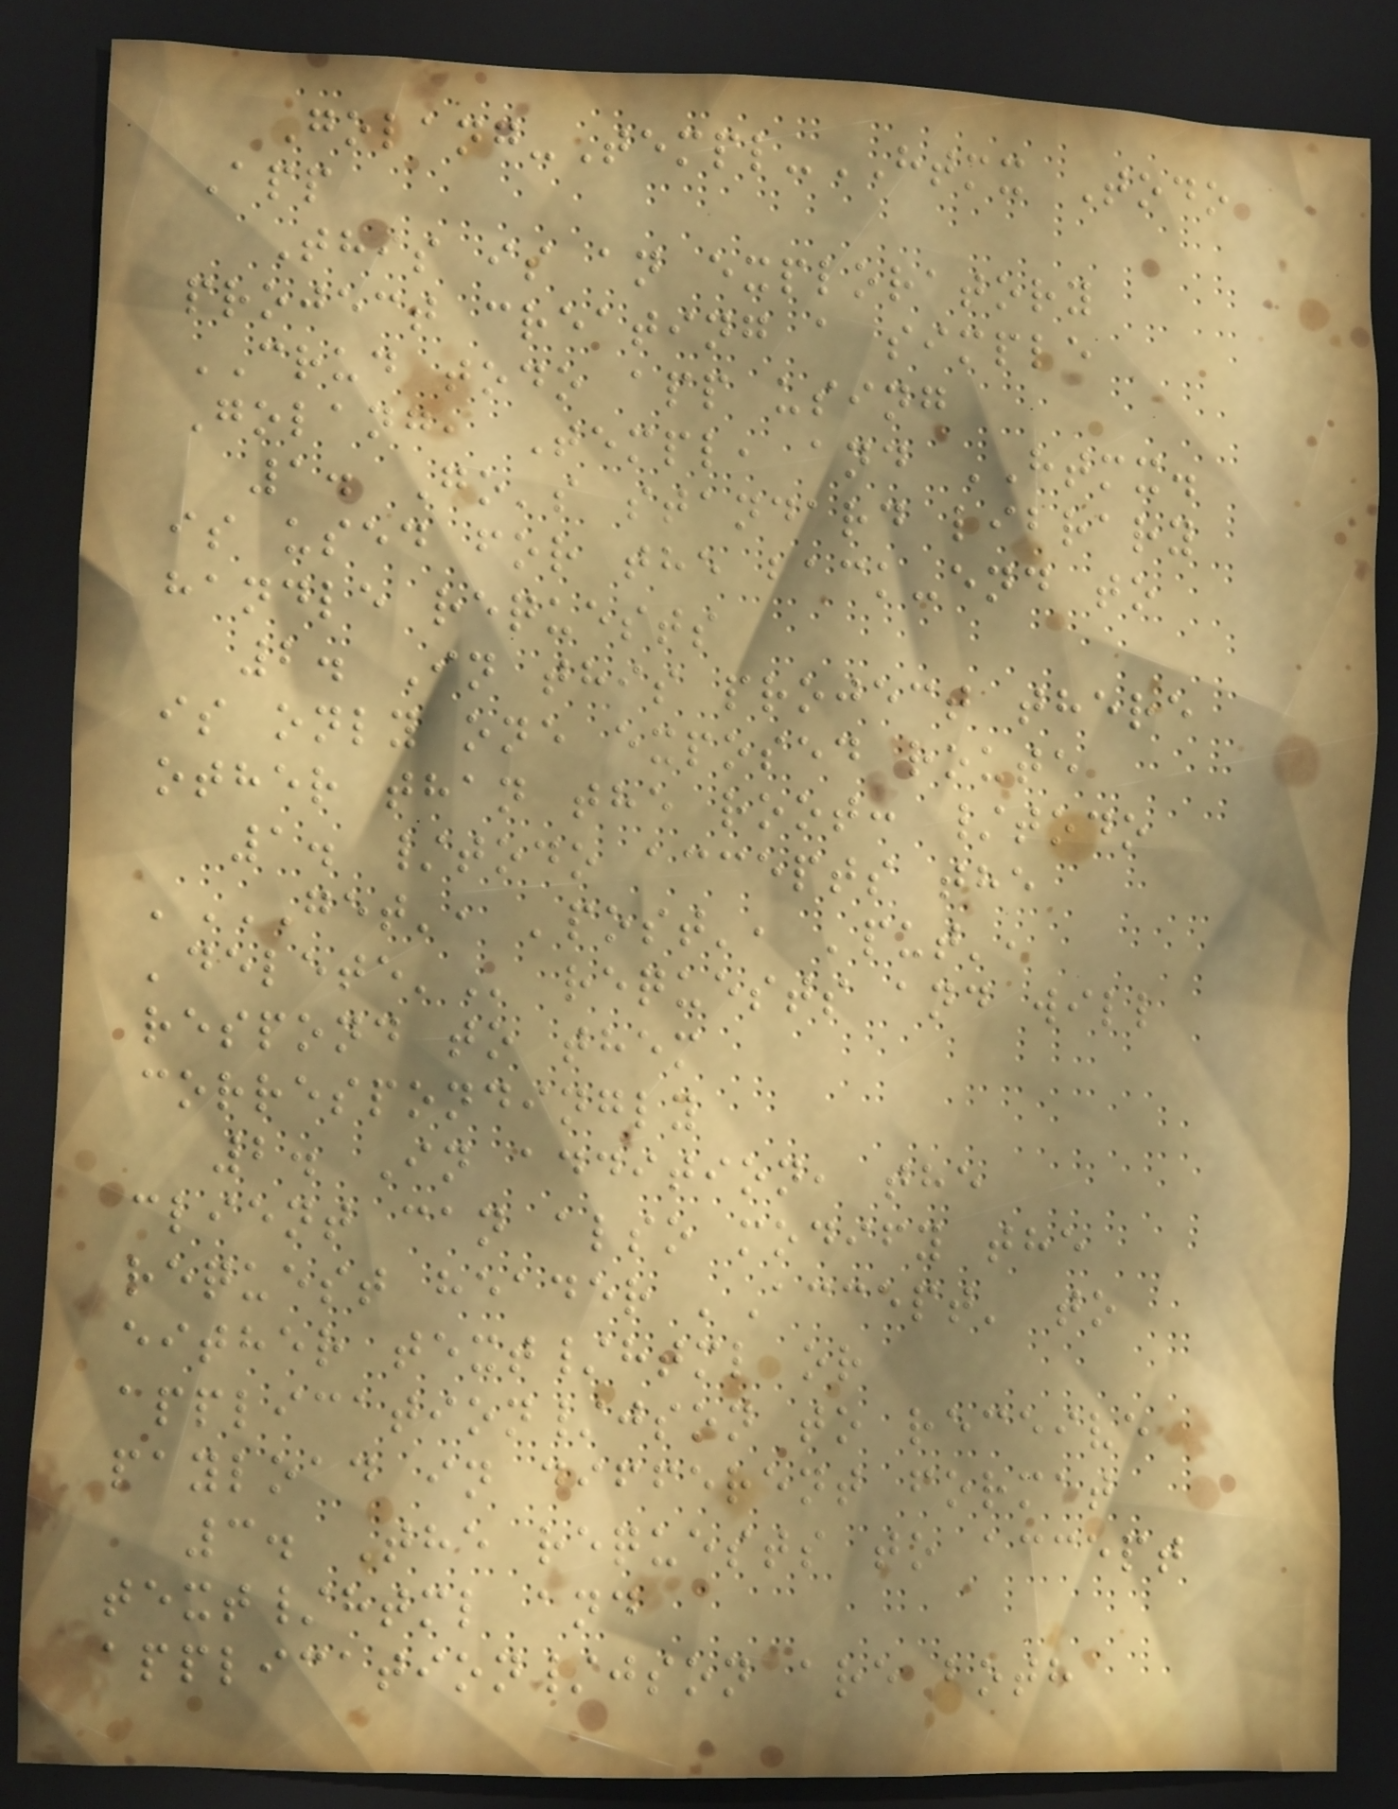Golang-Templ-HTMX Todo
App
This is an exploratory
project creating a simple
CRUD todo app using
Golang, Templ, and HTMX.
1. Go's standard library
is used for the back-end to
handle requests
2. In this project there
is only one exposed route
other than the root: /todo
1. /todo accepts the
'GET', 'POST', 'PUT',
'DELETE' requests and will
respond to them
correspondingly
2. In addition, the
client can also modify the
request header 'Accept' to
either text/html or
application/json to receive
payload in different format
3. The requests to accept
text/html and
application/json are both
